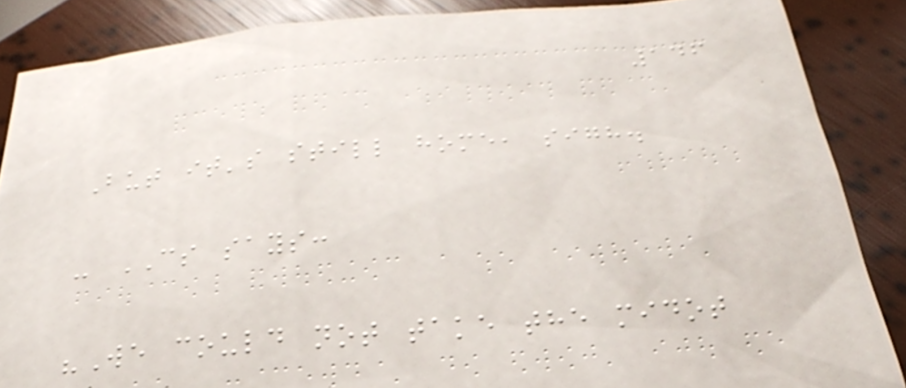146
But it's still home, sigh.
- CS says:
"We could not take the midot
